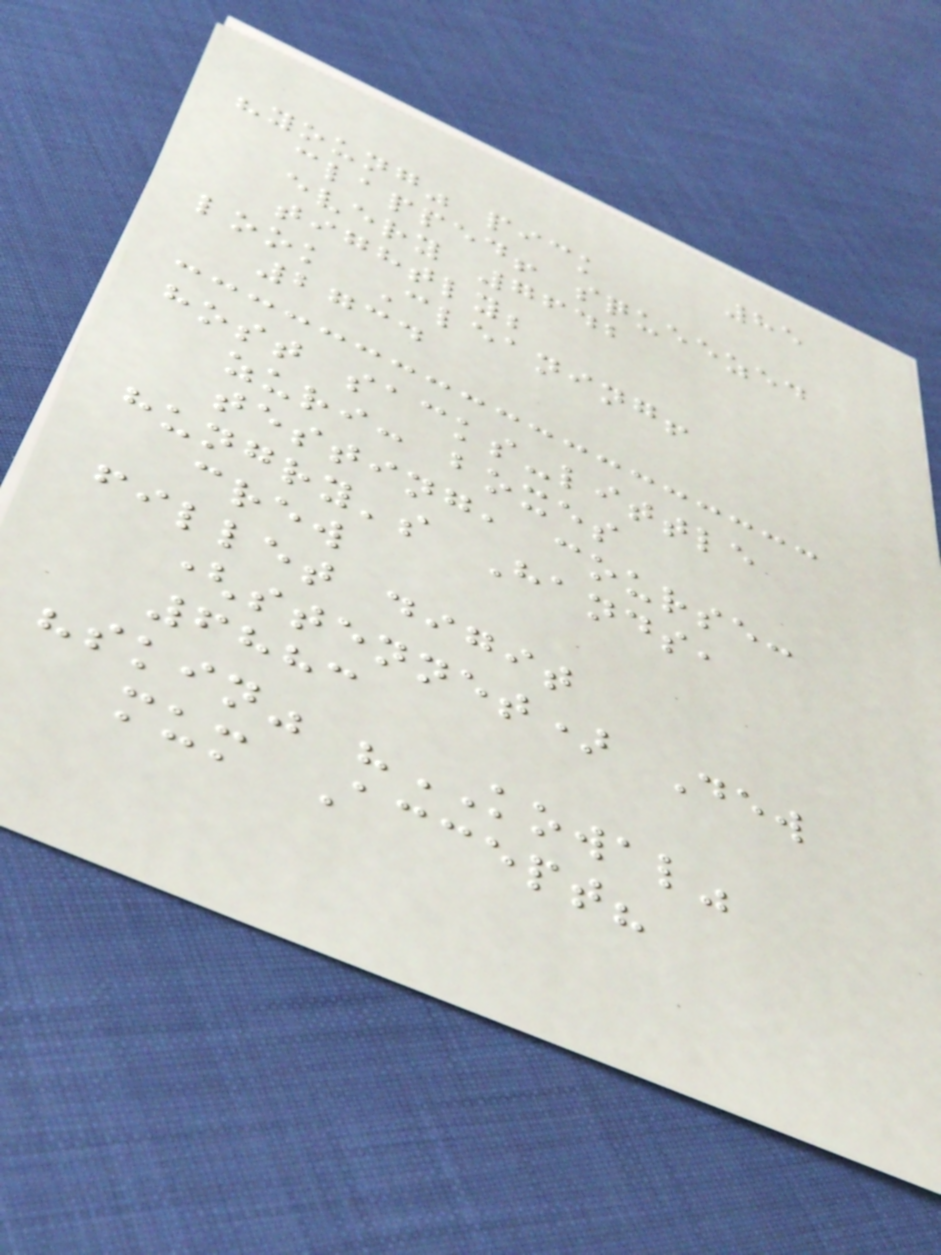85
"young" pick
clapped! squeezed
every 7642
tightly;
look Cleaning!
2734
host sacks-little
zuri: boxes
testing, course:
hungry's Hands,
crew
fillet digit
(stennet) Dew
6883
"skin" "KOWAL"
mum Accept?
